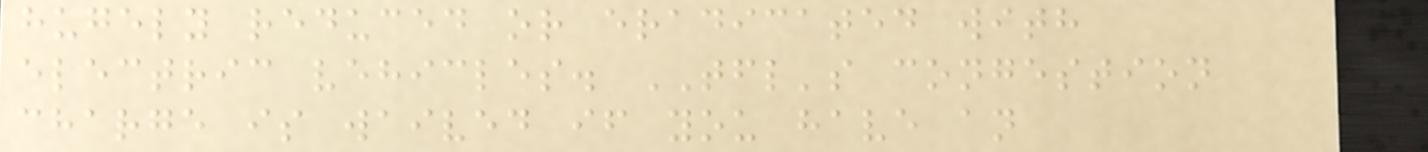hugely reduced or eradicated with
electric vehicles. TFL's congestion
charge is waived if you have an
